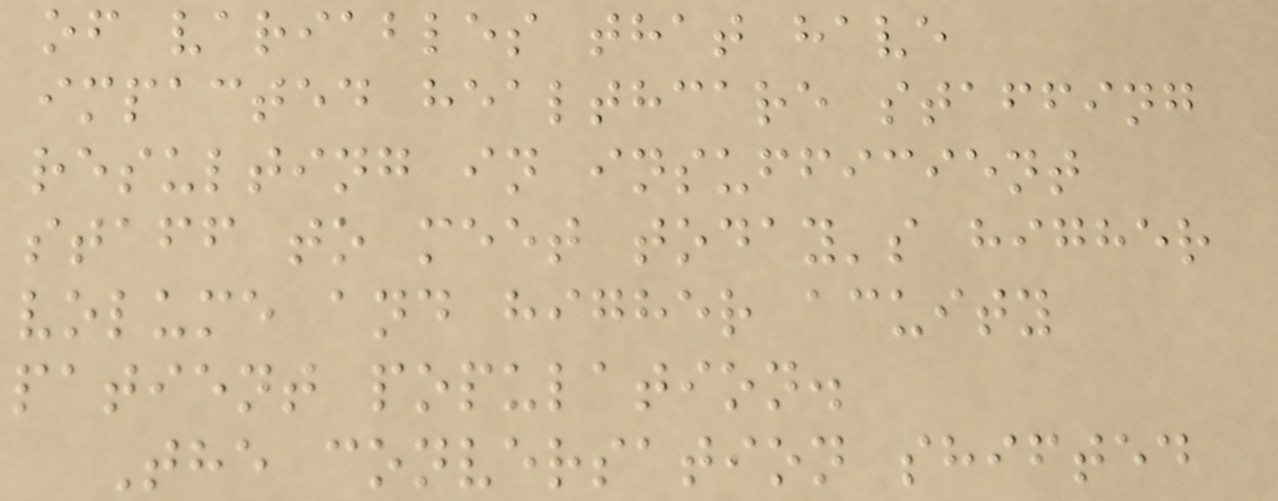of variables that have
impacted healthcare staffing
resulting in insufficient
staff to meet today's higher
volume and higher acuity
patient population.
The conversation shifted
